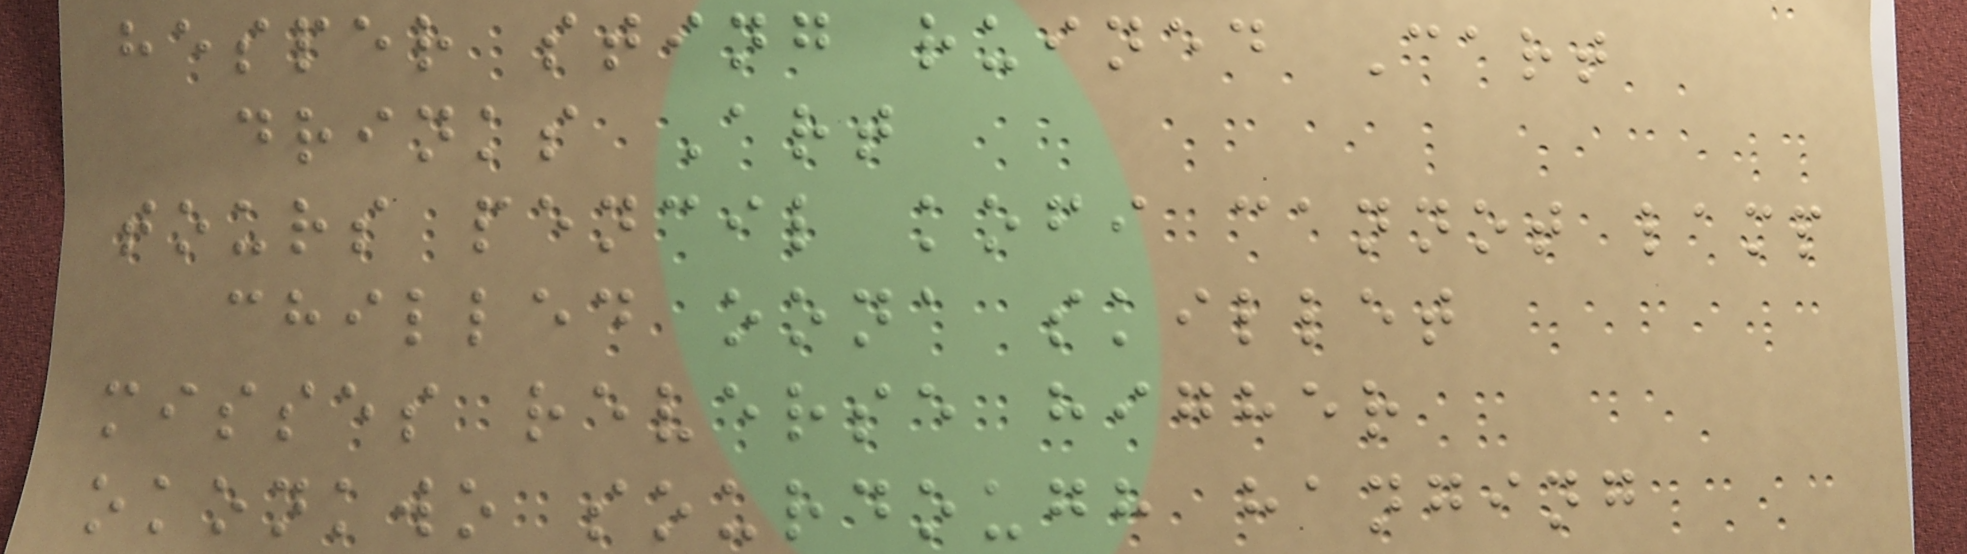hesper sting ruined Cart
drinks Art
tours pencil kofi cannot lamp
chilled oona skillet
misses reverse higher
okonkwo sourdough hanging
